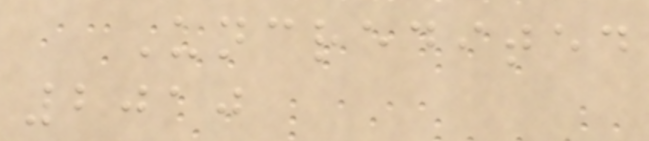Uncredited
2010
